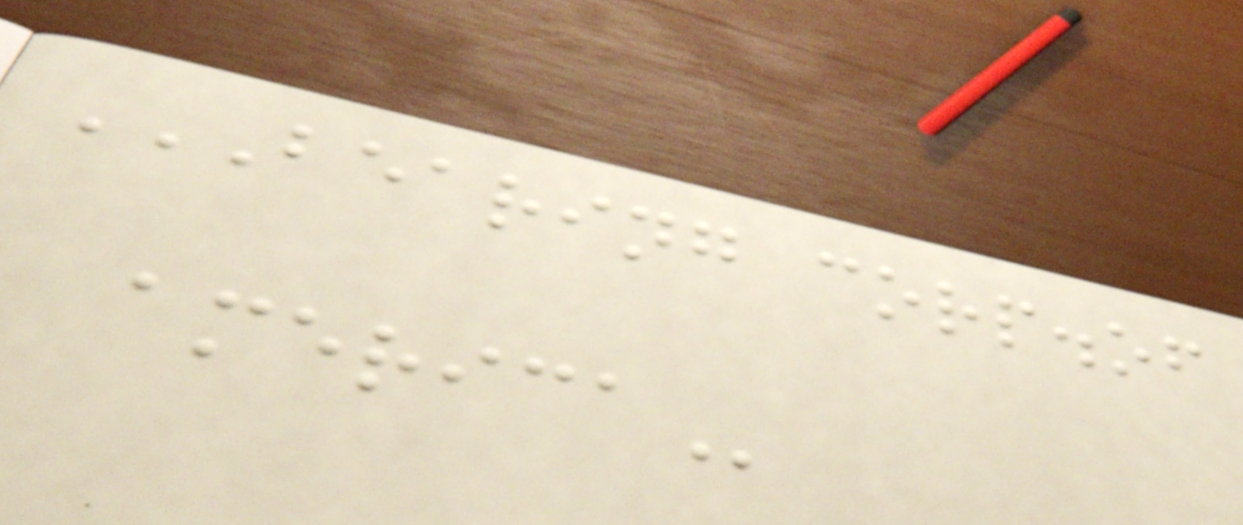BEARING CORP.OF
AMERICA
